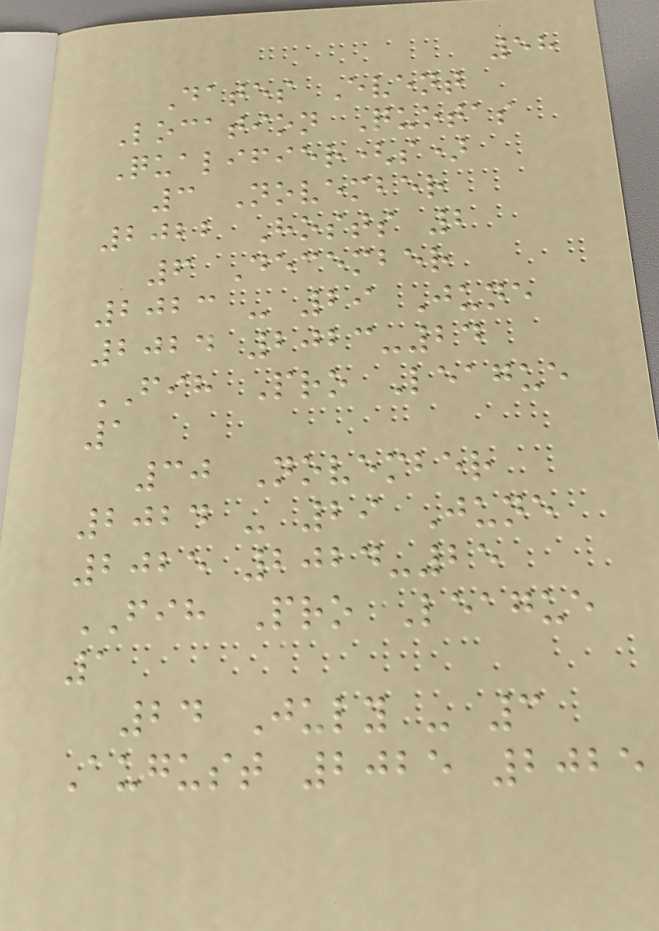58
Dates Event
Location Quotas
Qualifier(s)
3 November
2022 Hosts 2
6 December
2023 - 29 June
2024 2023-24
FIH Pro League
1
30 November
2024 - 29 June
2025 2024-25
FIH Pro League
1
24 July - 3
August 2025 2025
